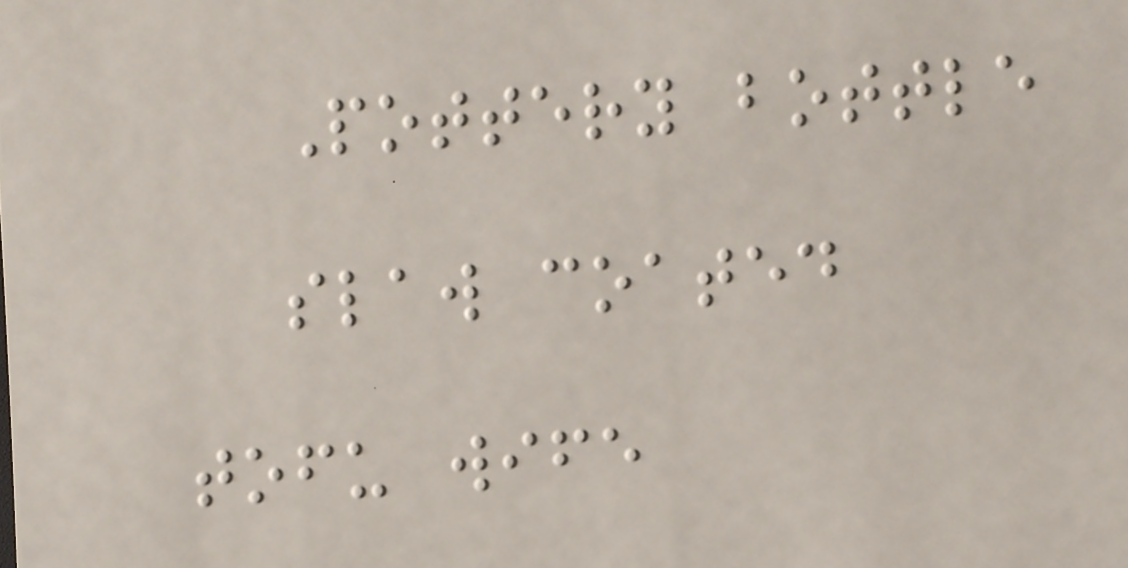Pottery bottle
slaw coated
tofu wife
